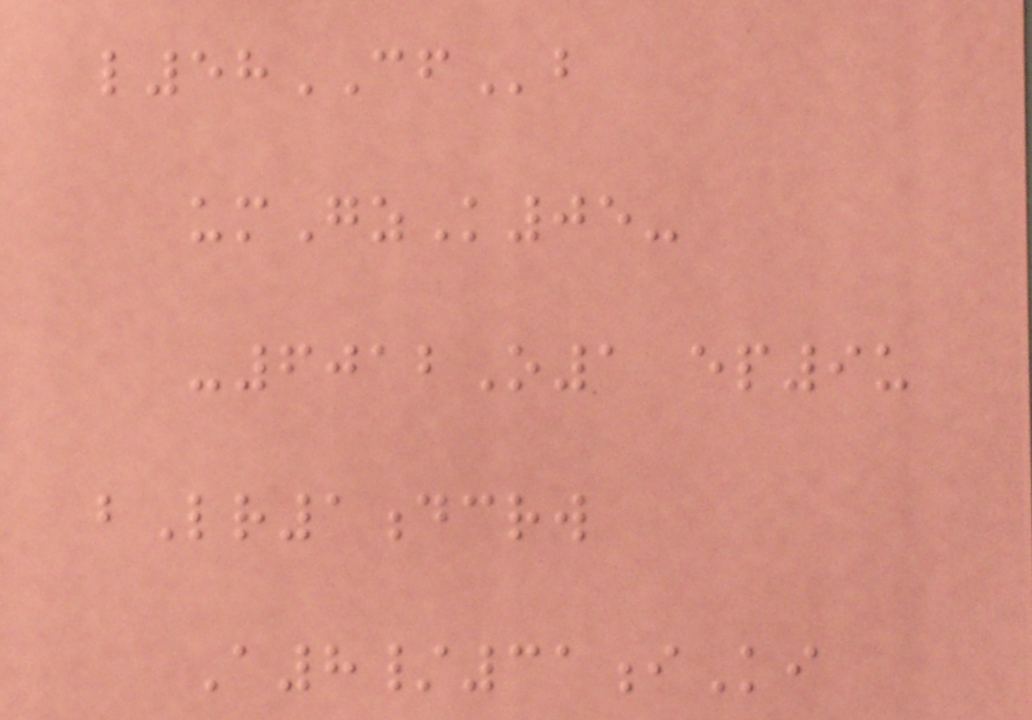l58CFb
umGzK05-
-6012O1 ep9u
bLr1dcrw
A8/31iKi
